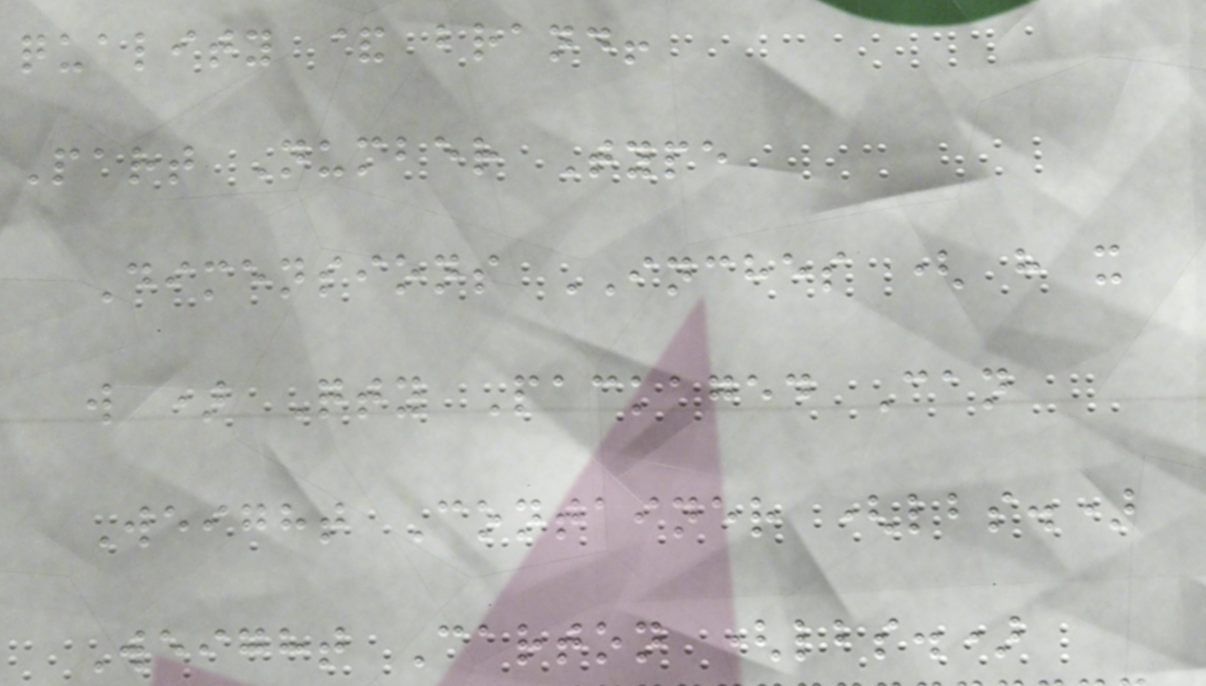quality & brand!
Part Number Type
Dimensions INCHES ( h x
w ) Qty Packaged Can
Weight Container (lbs.)
Weight Carton (lbs.)
